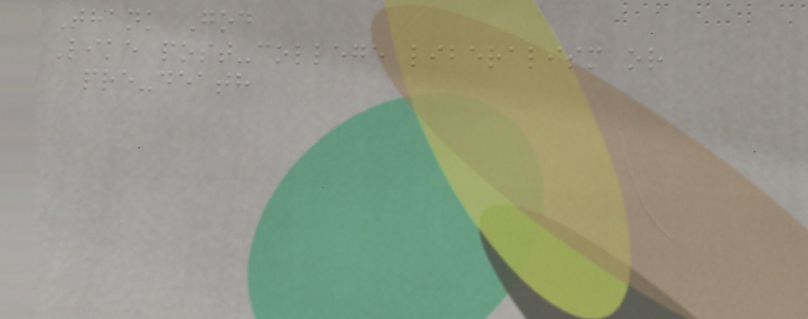Thank God
Like post-college liberalism or
pre-death
